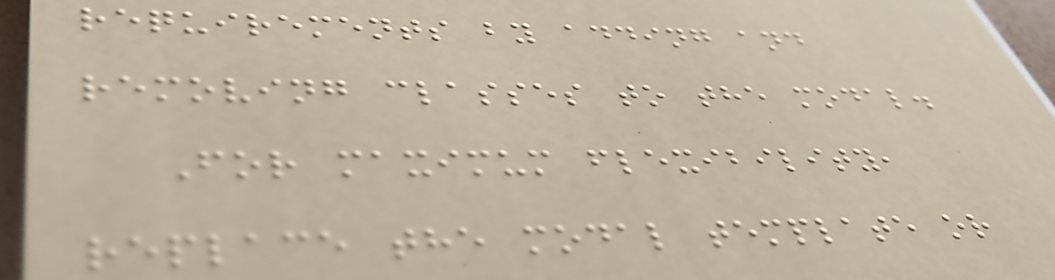requirements by adding and
removing classes to the modal.
For maximum flexibility,
replace the modal template or
